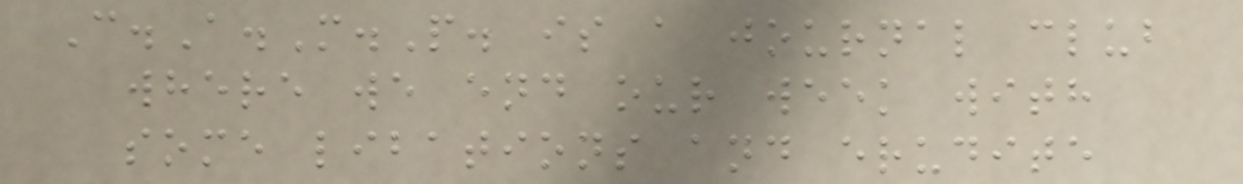C.A.M.P. is a journal club
where we end our week with
some libations and erudite
